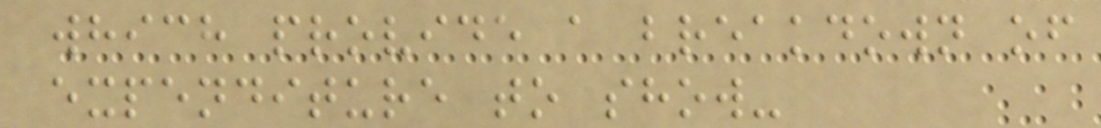which provide a breakdown of
expenditure to show-
